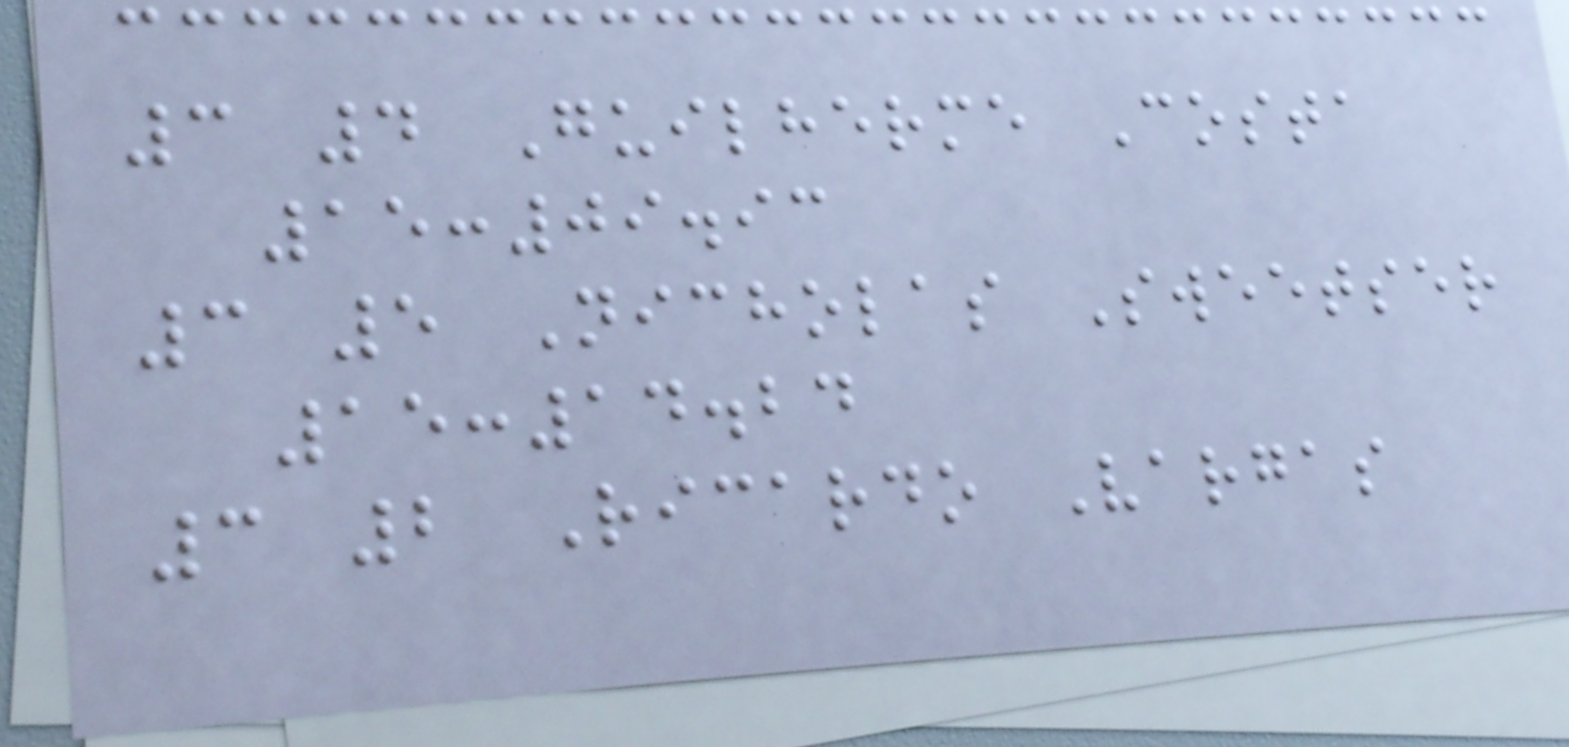3 4 Guilherme Costa
15:09.93
3 5 Nicholas Sweetser
15:14.24
3 2 Ricardo Vargas
